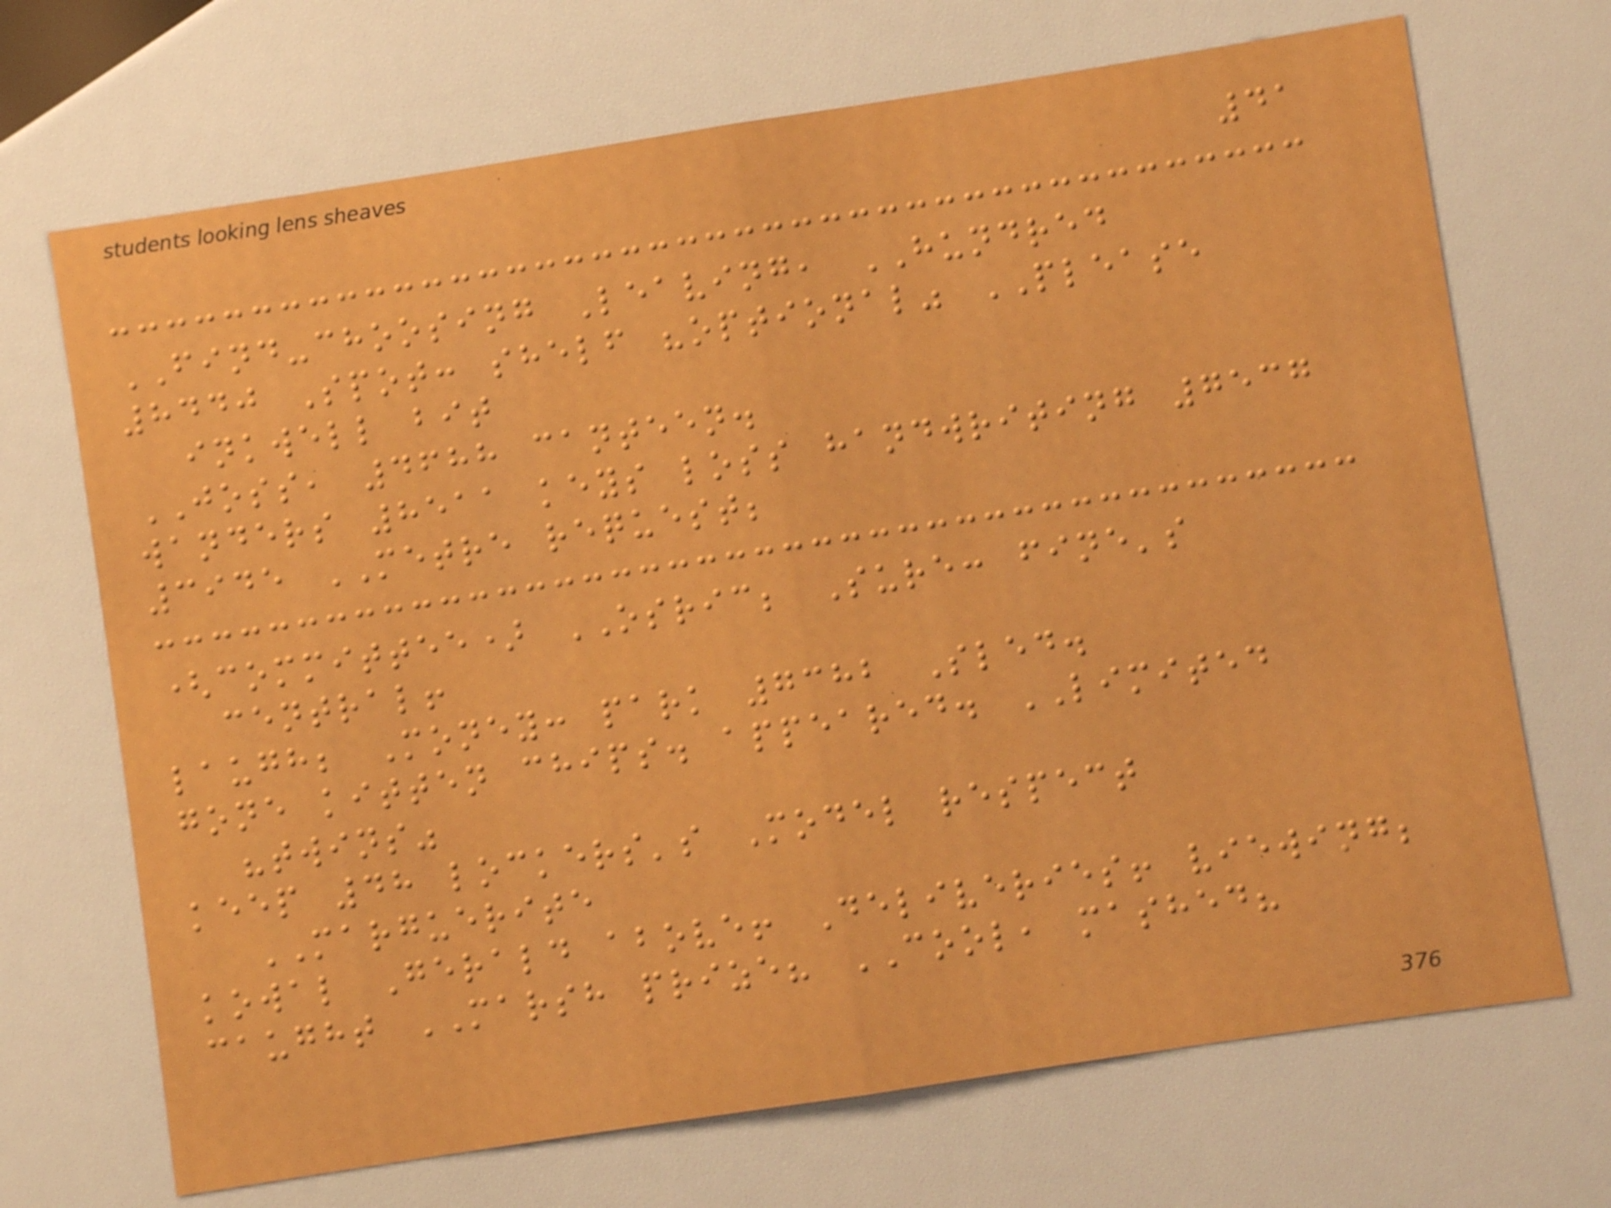41
FIND-choosing Leaving, HUNDRED
8440 Spot: shelf "optional" PLEASE
inkwell bit
JOSS, 4688 canteen.
wanders 8511 keys loss handwriting 7537
3945 METRE request;
(committee) OSRIC; Sure: fine's
central!
laugh; Money: park 7382 Sled.
gone kitten chips. appeared. LIMITED
"twins"
keep 48 lockers's Model respect
MARGUERITE
kowal Gerald above! Deliveries! viewing;
caught MARSH prize? COOL, mashed?
